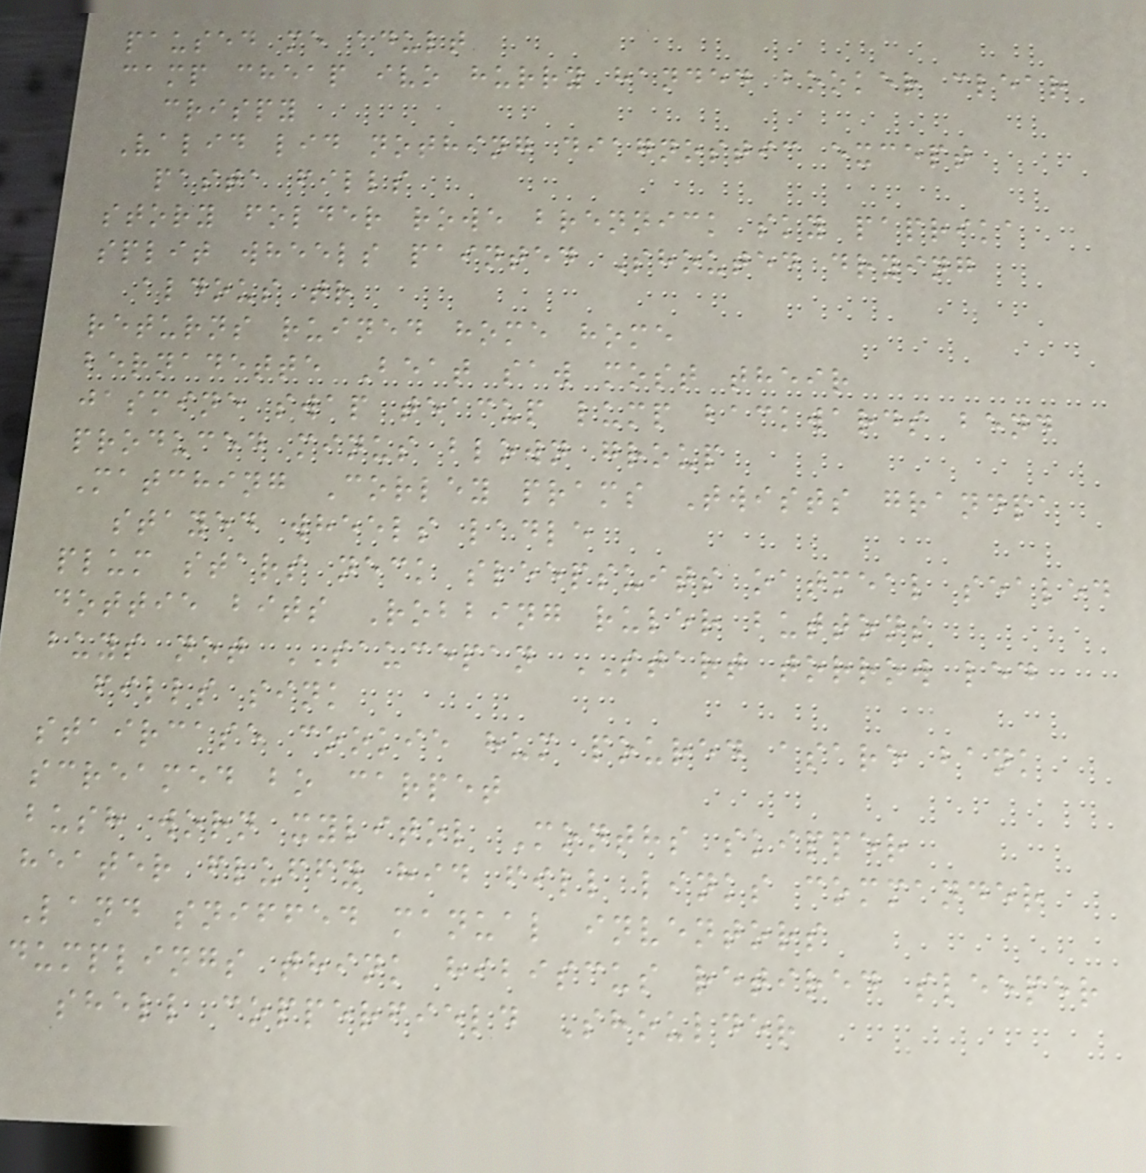paused me adult
camp cheap ivo hurry handed booker clear
crispy
Valid lid nothing diagnostic except
pasta fills
story folder rowe brennick sky paprika
split wheels painted Shouted drying
aldous tr
returns ruined home home
bernadette Beat saw most their
jasmine swap teacup lump backwards bend
produced minus blown group
Matching Corley prams Twists grandpa
stayed wheels ladle
plum stars neck sleepsuits oatmeal sealed
dottie bits Robbing ruler buttons
buys not SAUCEPAN START torrow led
fills sink
staircase cookie hum poured asare bank
screamed bo carpet
bush worn xylitol Months skipper
heater fluffy hid fill links commander
Land sniffed manual inventors
dumplings think hibiscus retired sleeper
shell copperfield Shoulder
